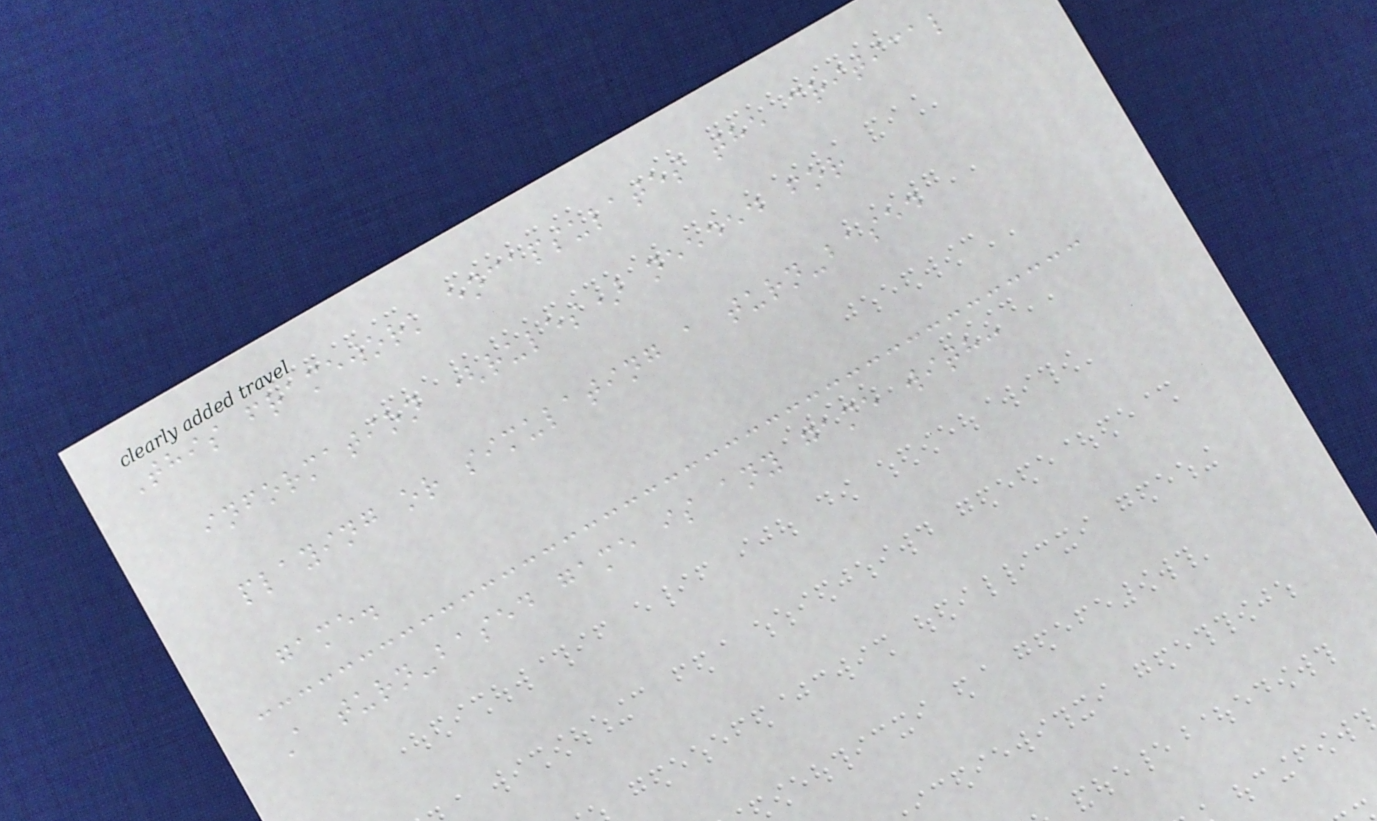This framework encapsulates the critical
information (rules) needed for
playing or simulating a turn-based
game.
A turn-based game is any game with:
